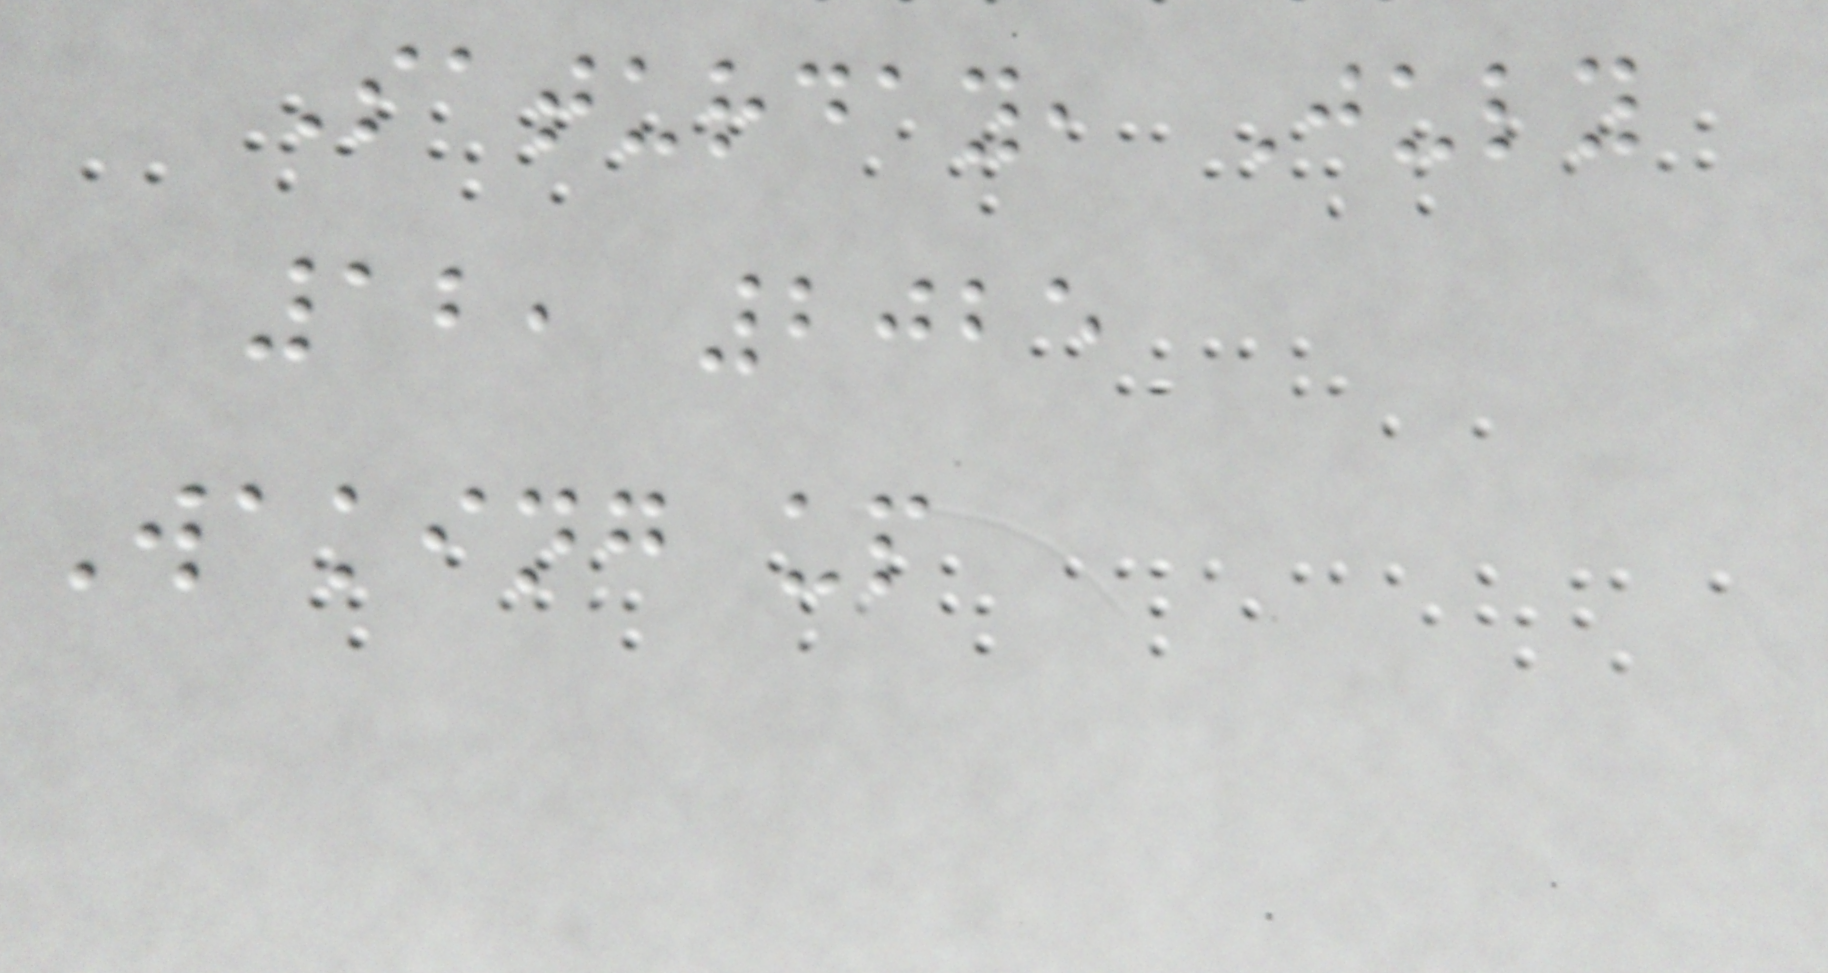Saturday, July
12, 2025
Waking up
